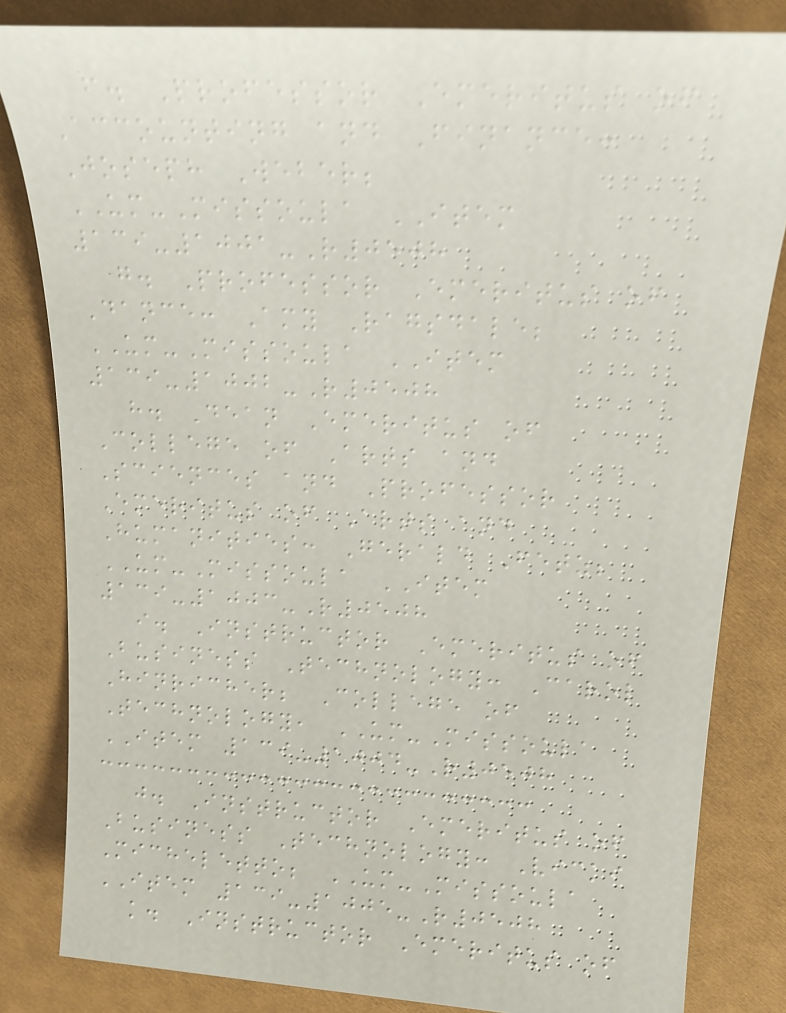f. Professor Emeritus of
Accounting and Finance:
Joseph Weber;
UM-Missoula ITEM
139-1001-R0508
g. Professor Emeritus of
Dance: Amy Ragsdale;
UM-Missoula ITEM
139-1002-R0508
h. Dean Emeritus of
College of Arts and
Sciences and Professor
Emeritus of Arts and
Humanities: Gerald Fetz;
UM-Missoula ITEM
139-1003-R0508
i. Instructor Emeritus of
Business Technology: Carol
Hinricher; College of
Technology, UM-Missoula
ITEM 139-1004-R0508
j. Instructor Emeritus of
Business Technology: Vicki
Micheletto; UM-Missoula
ITEM 139-1005-R0508
k. Instructor Emeritus of
